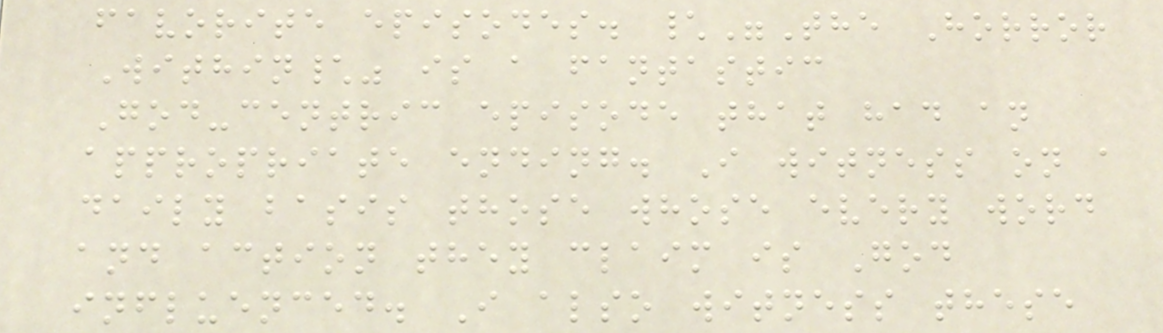favorite episodes. \"The Horror
Within\" is a fantastic
God-centric episode that had an
appropriate ending. I witness on a
daily basis those whose every word
and action they claim is God
influenced. I also witness these
